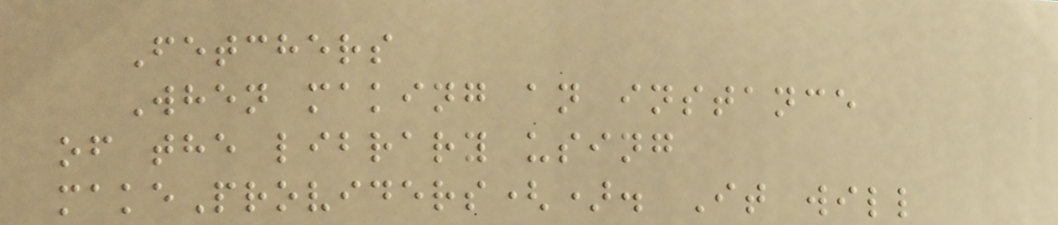Fetchers
When making an instance
of the library using
makeProviders(). It will
